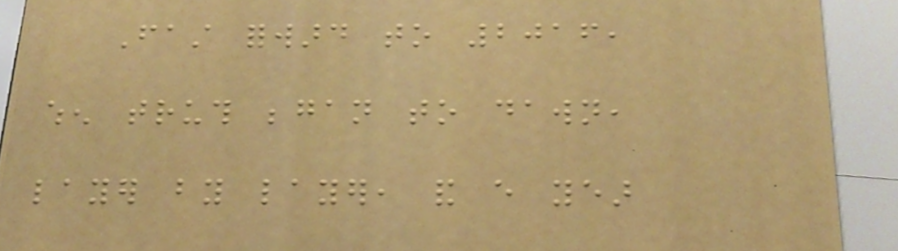Fast forward to 2016,
when truth began to dawn,
layer by layer, and every year
